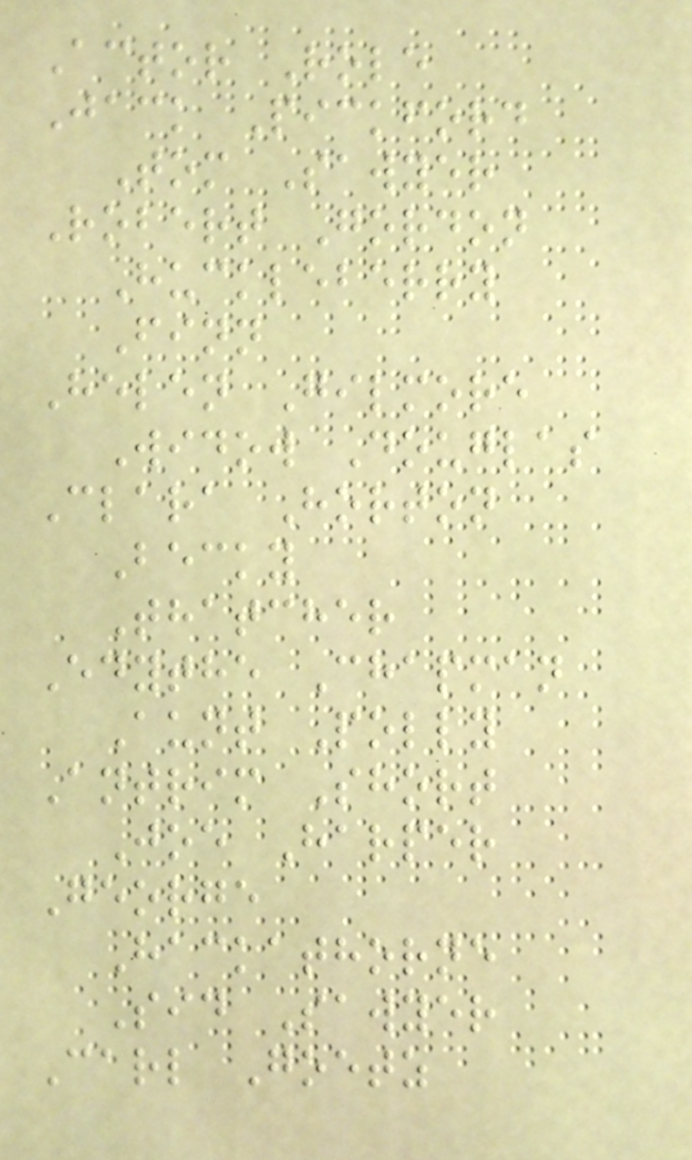Actor Role
Jack Pickford
Tom Sawyer
Robert Gordon
Huckleberry
Finn
Helen Gilmore
Widow Douglas
Clara Horton
Becky
Thatcher
Edythe Chapman
Aunt Polly
Antrim Short
Joe Harper
George
Hackathorne
Sid Sawyer
Carl Goetz
